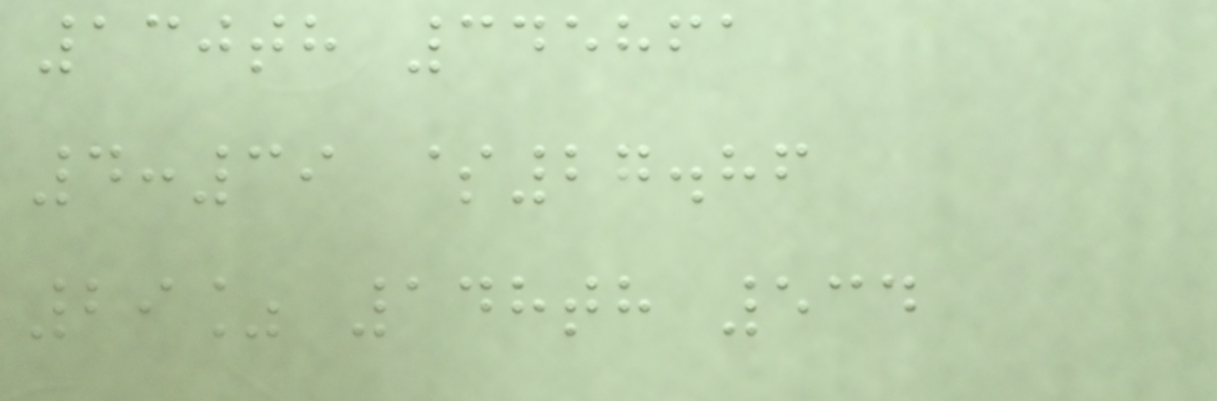130th 345861
4:39 $27.86
29% 148th 534
